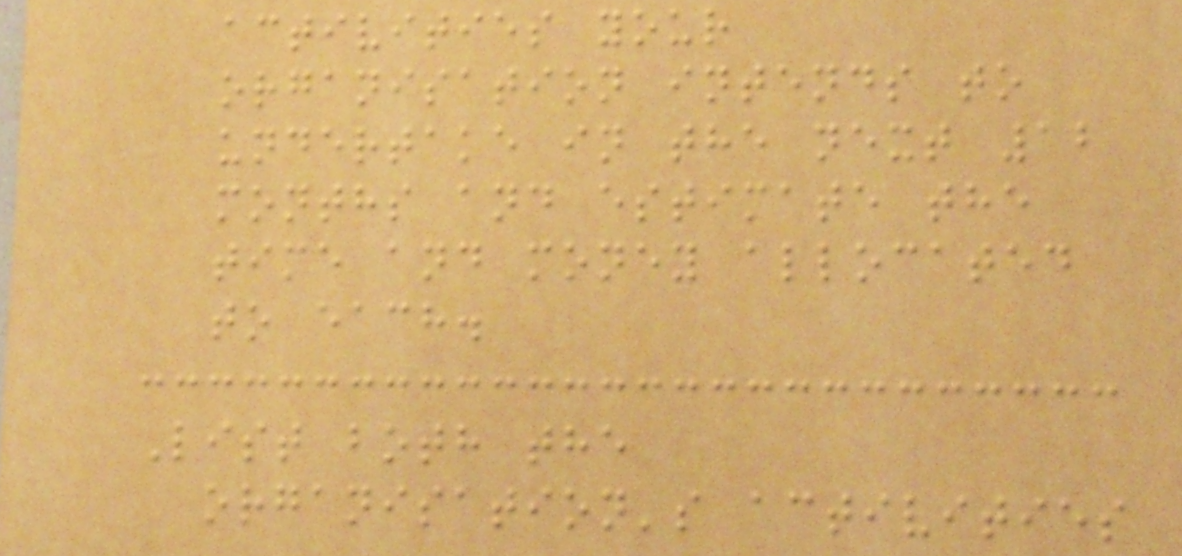activities your
organisation intends to
undertake in the next 12
months and estimate the
time and money allocated
to each.
List both the
organisation's activities
